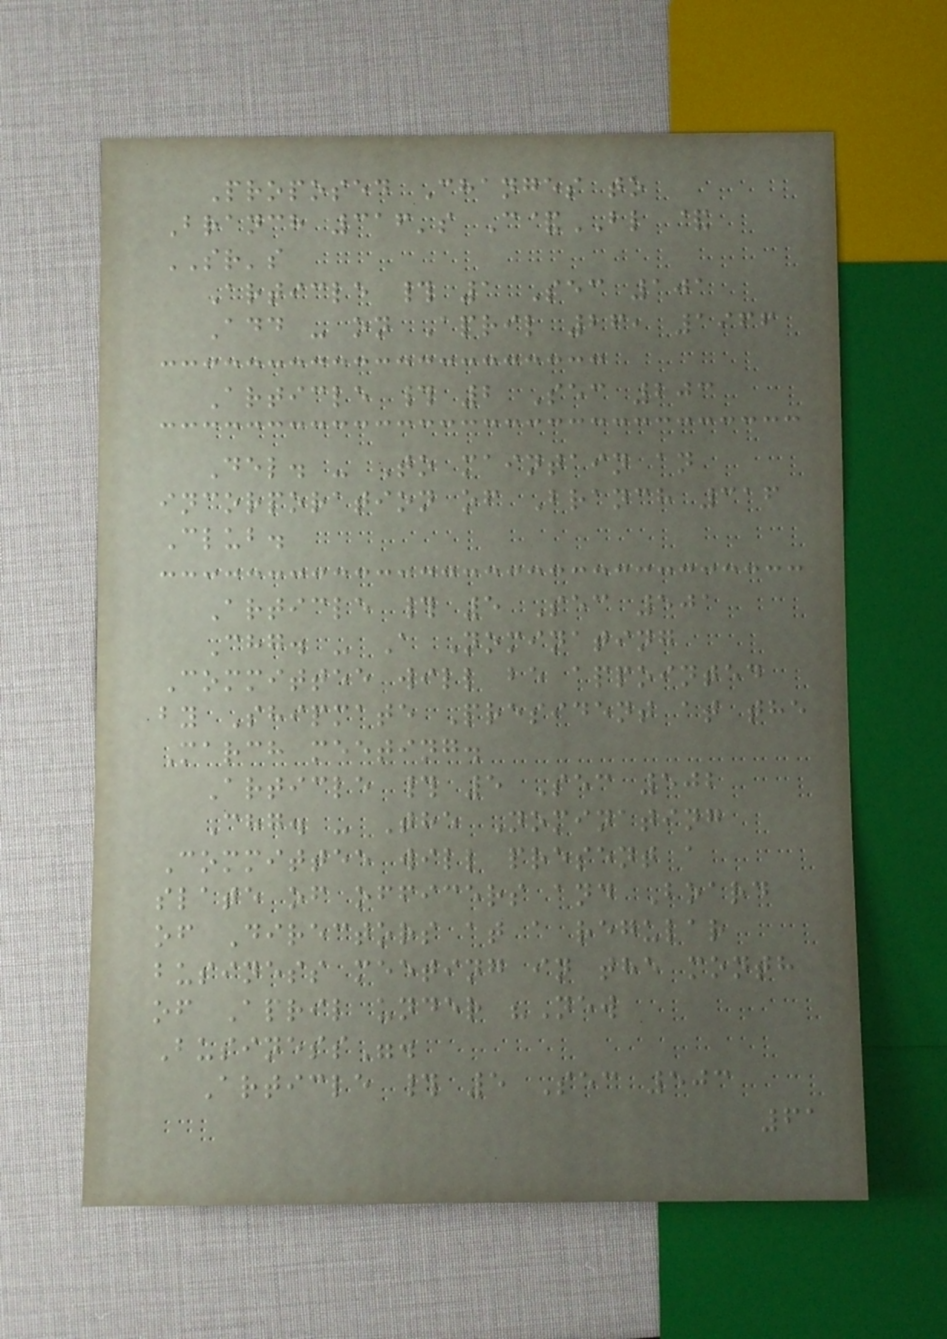Proposed Changes to
Branch 316's C&BL &
SR's
Article # 1 Sec 101
Add - on April 26, 1966
Article # 2 Sec 203
Del. - To maintain an
incorporation of Branch 316
Club.
Article # 5 Sec 501
Chg. - A Nominating
Committee will be appointed
by Shipmate President at the
March meeting.
Article # 5 Sec 502
Chg. - The Nominating
Committee will present a
slate of officers and Board
of Directors at a regular
business meeting in the month
of April under "New
Business".
Article # 5 Sec 503
61
